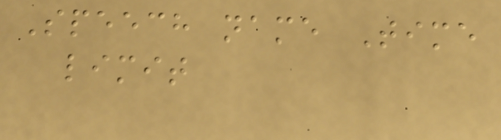Speech name Time
limit
